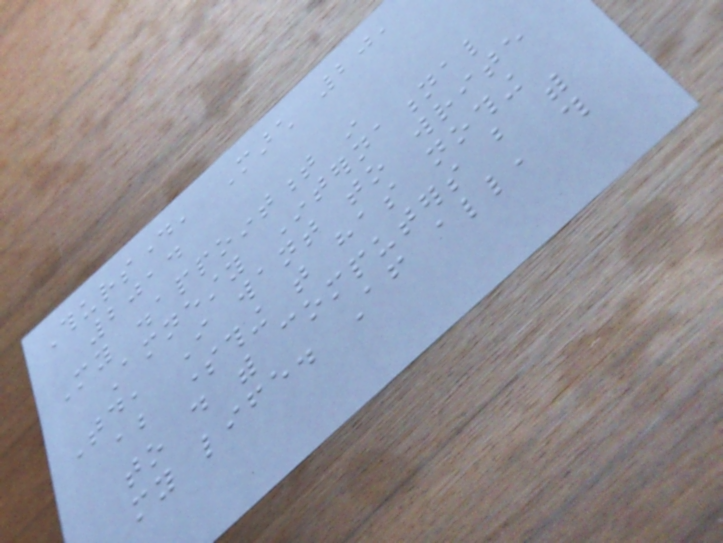Thursday, March 20,
2014
My disappointment in
Amnesty International
Today, I want to write
about something that has nothing
to do with computers but with
my life. After all, this
